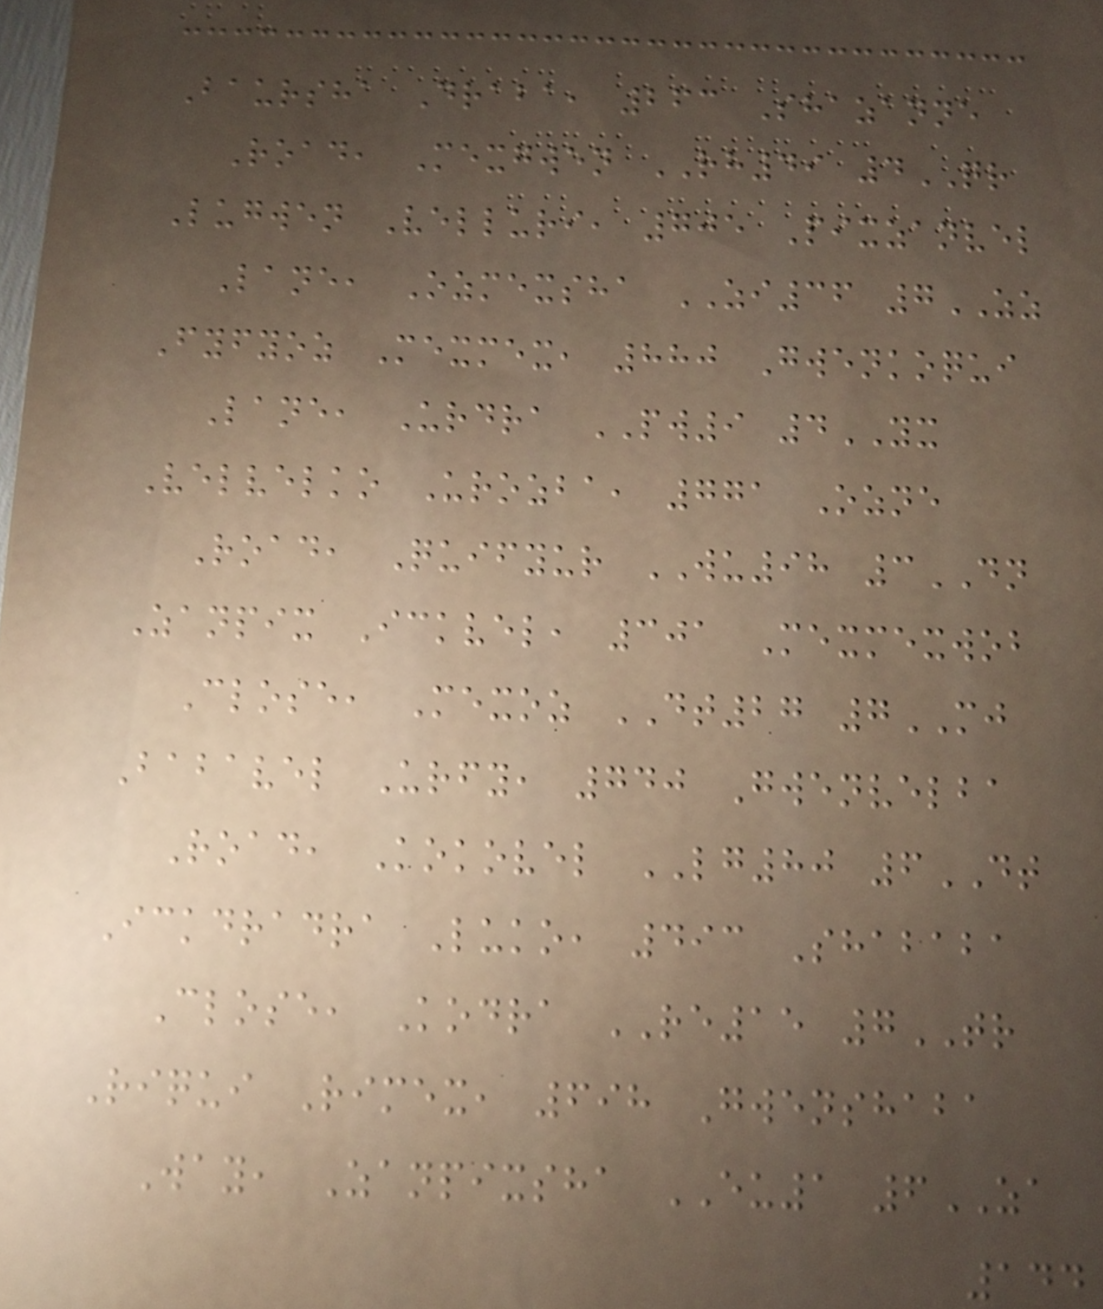Baursha Draba, 263 Shazanne
Road, Mexgwen RH49 4QR
Lugwen Velluri, 705 Pixzanvel
Lane, Ozmexsha ZI36 7ZZ
Fyfyoz Mexmex, 880 Gwenkoqui
Lane, Urdra PW9 4YX
Velvelko Urozba, 771 Ozne
Road, Quifyur WU98 3DN
Zanpix Ickvel, 301 Mexmexwob
Close, Mexoz DT27 7MJ
Babavel Urfy, 740 Gwenvelba
Road, Kokovel LG80 6DT
Ickdradra Luko, 493 Shababa
Close, Kodra RE15 7TR
Riqui Rimex, 698 Gwenshaba
Way, Zanpixsha EU1 6ZA
144
